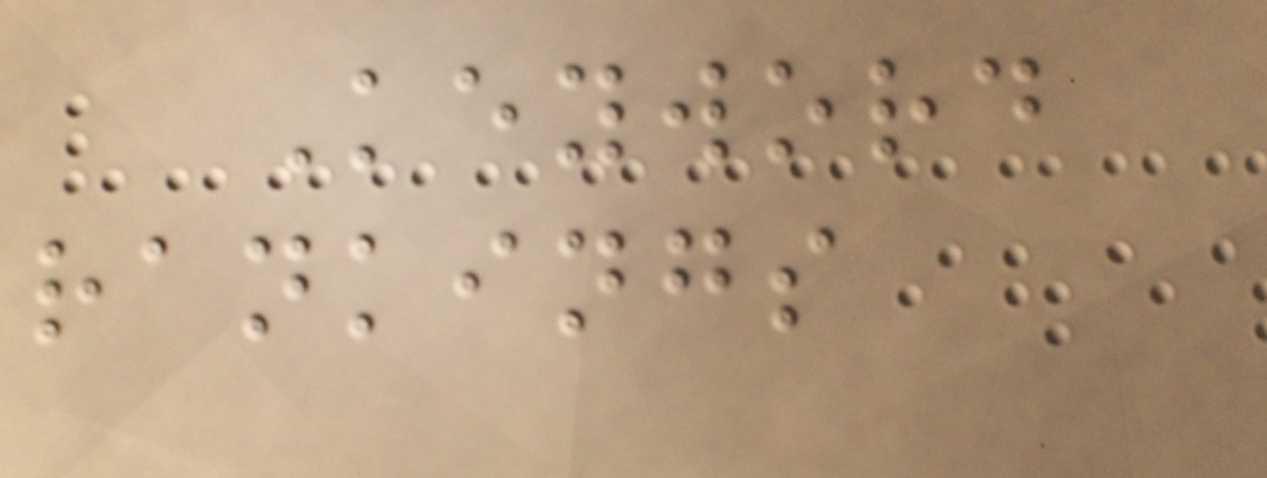Keyword
rankings
